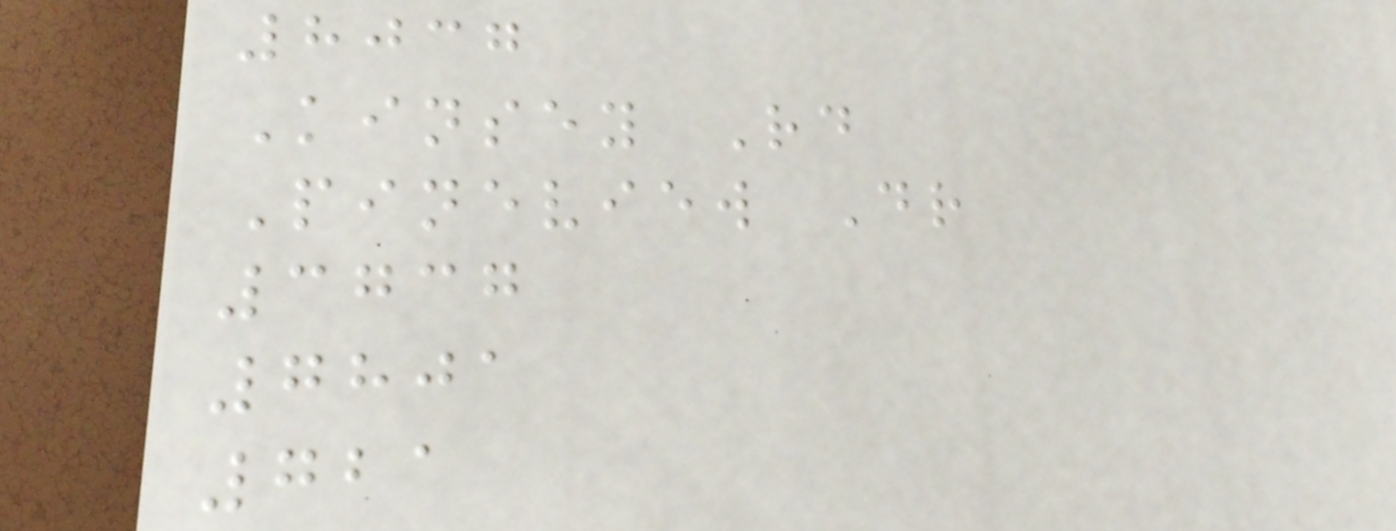8037
Kinsey Rd
Pineview Dr
3737
7801
721
